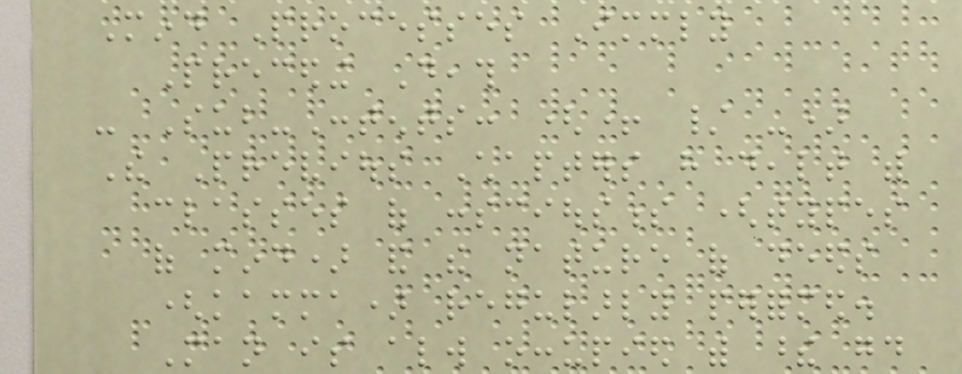Mind Processes Immediately
Preceding Death
- Sub-Contents: (+ / -)
The Previous Chapters have dealt with
classes of consciousness (types
of mind) and the nature of deeds
(kamma) regularly performed.
Man is always occupied with these good
